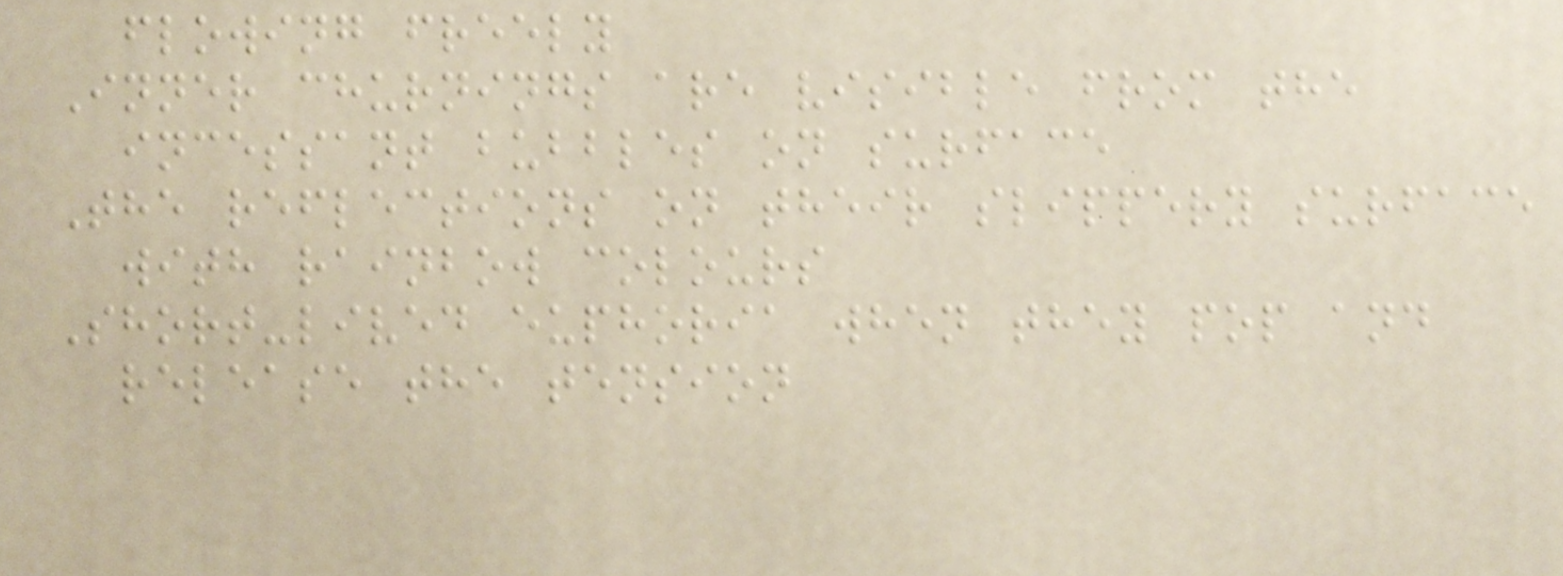flowing freely
Inner churnings are visible from the
incessant bubbles on surface
The reflections on their slippery surface
with rainbow colours
Short-lived euphoria when they pop and
release the tension
